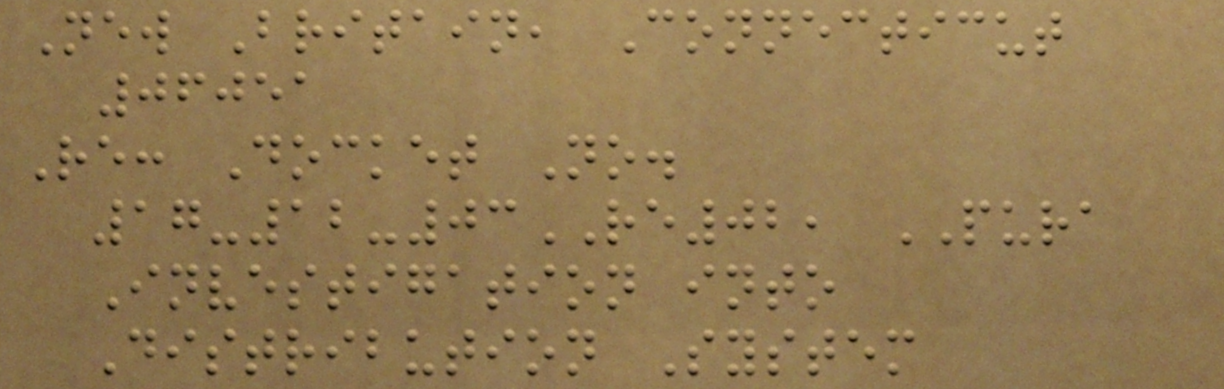New Britain, Connecticut
06051
Re: Docket No.
17-12-03RE02, PURA
Investigation into
Distribution System
